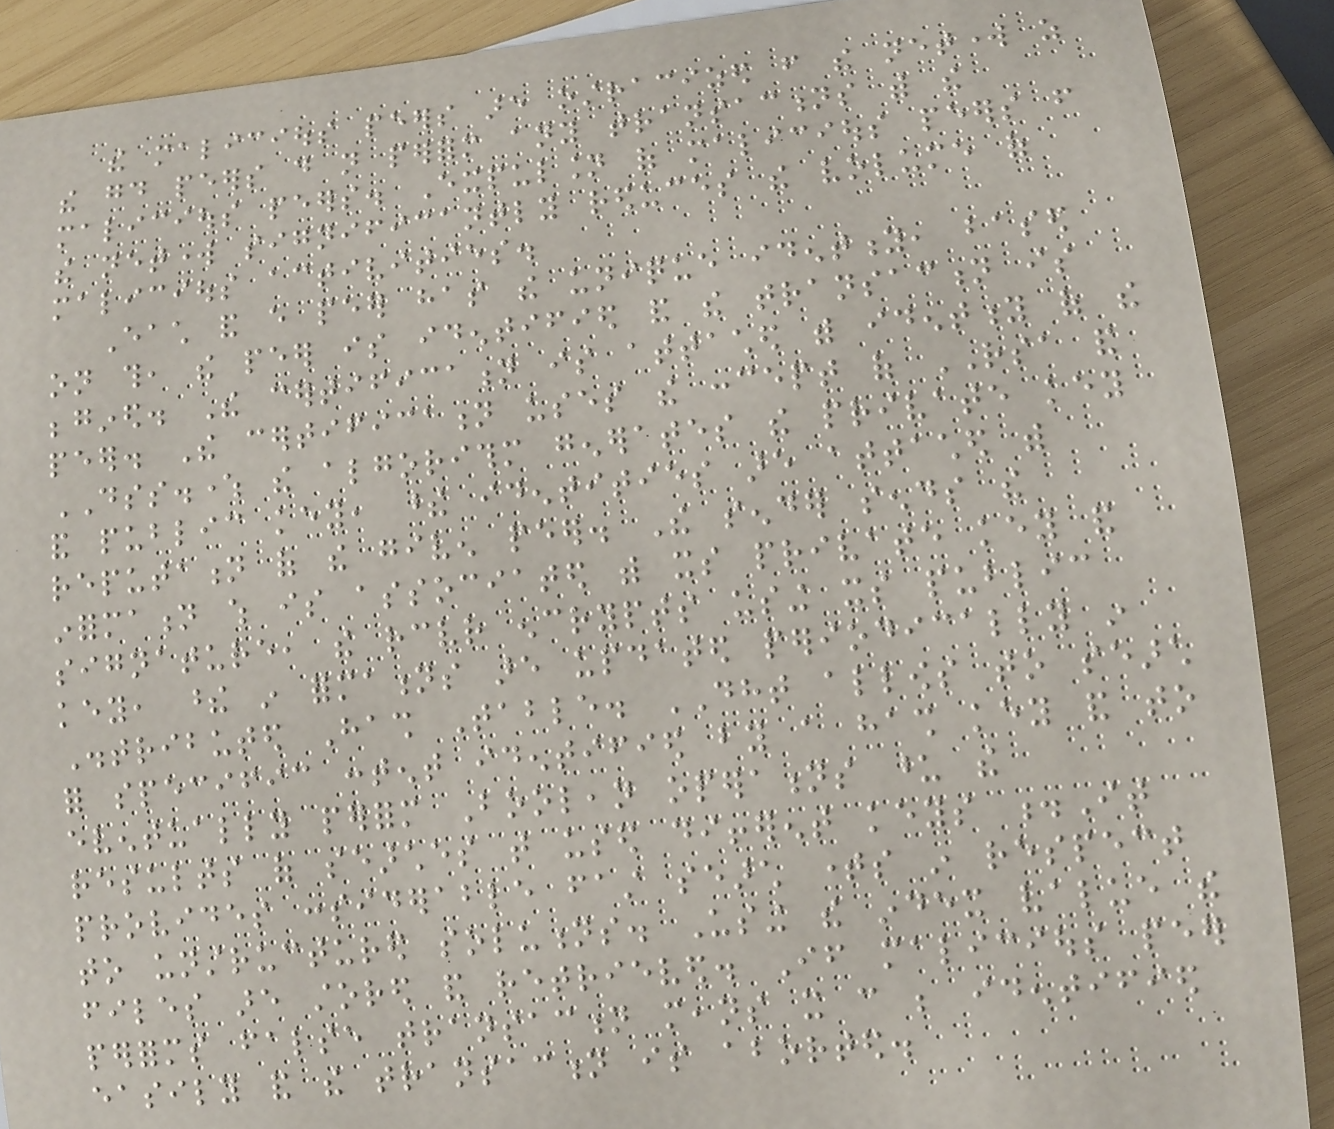the malicious peers are ostracized from the network as
the good peers do not perform any transactions with the
malicious peers. Expulsion of malicious peers from
the network significantly reduces the volume of
malicious activities.
Each and every peer has the unique identity, based
on this, the peer is identified and the transaction is
begined. The certification is attached with identity of the
peer. The certification uses the concept of RSA and
DSS.where the algorithm generates the private key
and public key, these identities are attached with
reputation of the given peer. The sender sends the
information which is associated with its private key and
signature, the receiver encrypts using its public
key, these in formations are updated periodically in
Distributed Hash Table. DHT allows to search
for specific content identified by a hash key and to
eventually perform Boolean operations upon the
results of searches that used different keys .It
provides considerable fast search times in respect
to unstructured solutions. Using the index value the
files are stored and retrieved. If malicious peer
performs false transaction means it can be identified
easily and the transaction is aborted.
